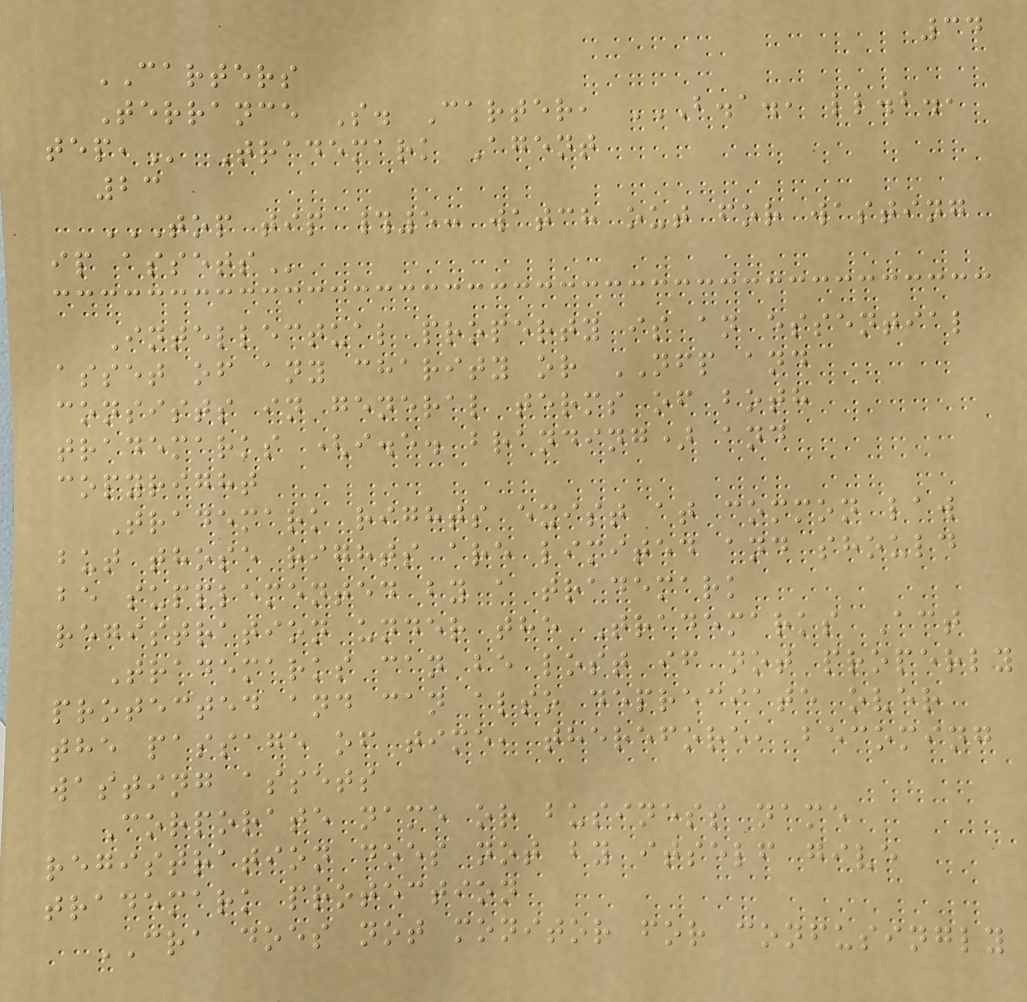34
CARTERS
Terrance S. Carter, B.A., LL.B.,
TEP, Trademark Agent
23
TOP TIP #5: WATCH OUT FOR WASTING
IP ASSETS
Intellectual property is an essential
asset of any charity or NFP and
consists in general terms of both
trademarks (i.e. branding) and
copyright
Trademark rights exist at common law
but those rights are limited and should
be supplemented by a trademark
registration under the Trademarks Act
Trademarks can be lost if not properly
protected and can also depreciate over
the passage of time, therefore, becoming
wasting assets
Corporate name or business name
registration does not by itself give
trademark protection
CRA does not monitor for confusingly
